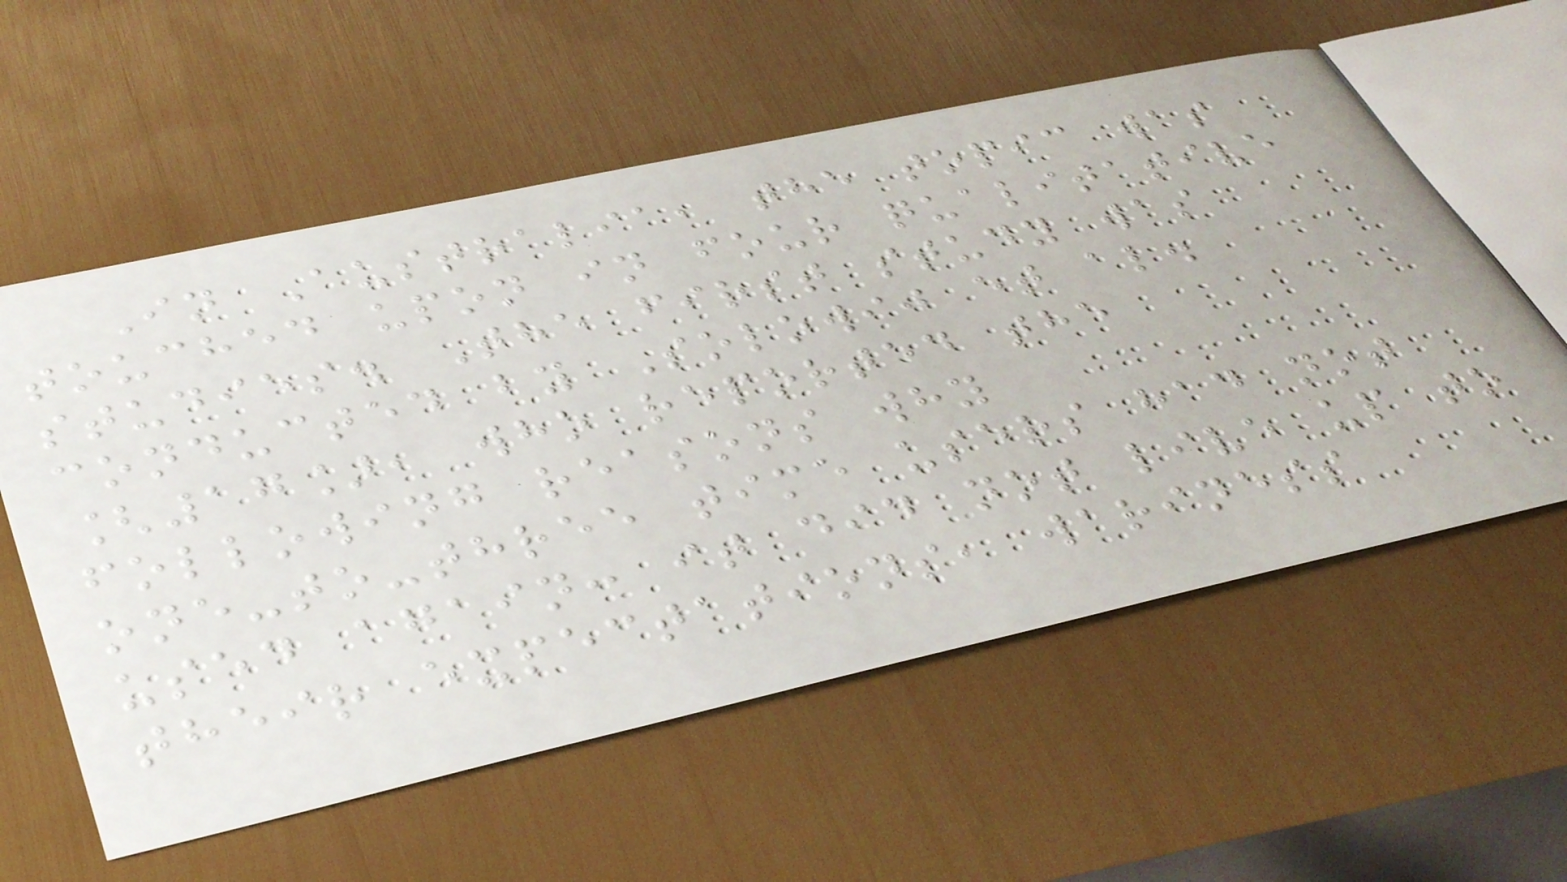In Australia, the topic was
touched upon in four qualitative
studies. The first study was
conducted by Solowij et al.
[17], who reported the
following reasons why
one-to-three time users had not
used again: it did not live up to
their expectations, wariness
